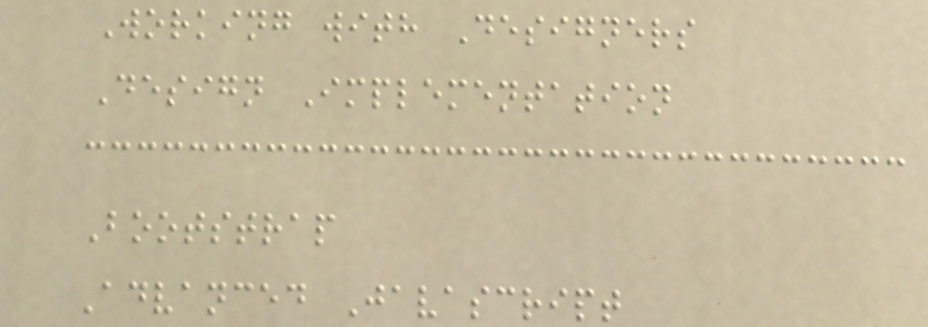Working with Designers
Design Implementation
Bootstrap
Advanced Javascript
